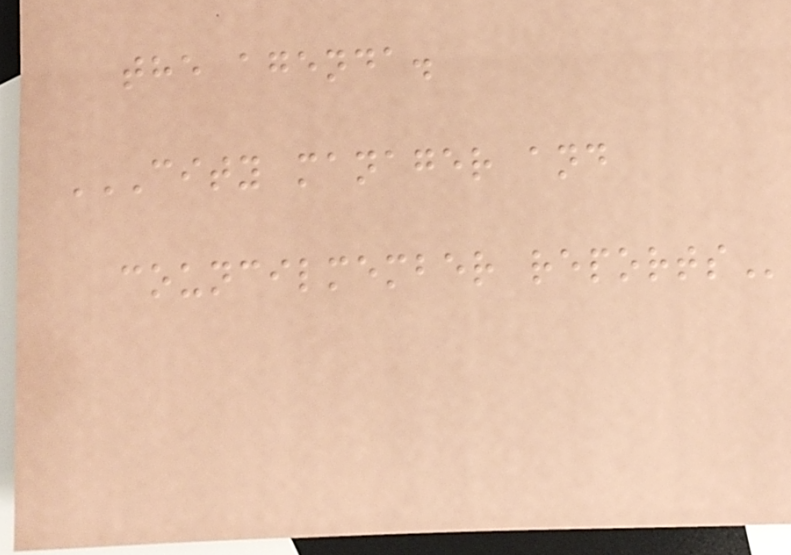the agenda.
CITY MANAGER AND
COUNCILMEMBER REPORTS
